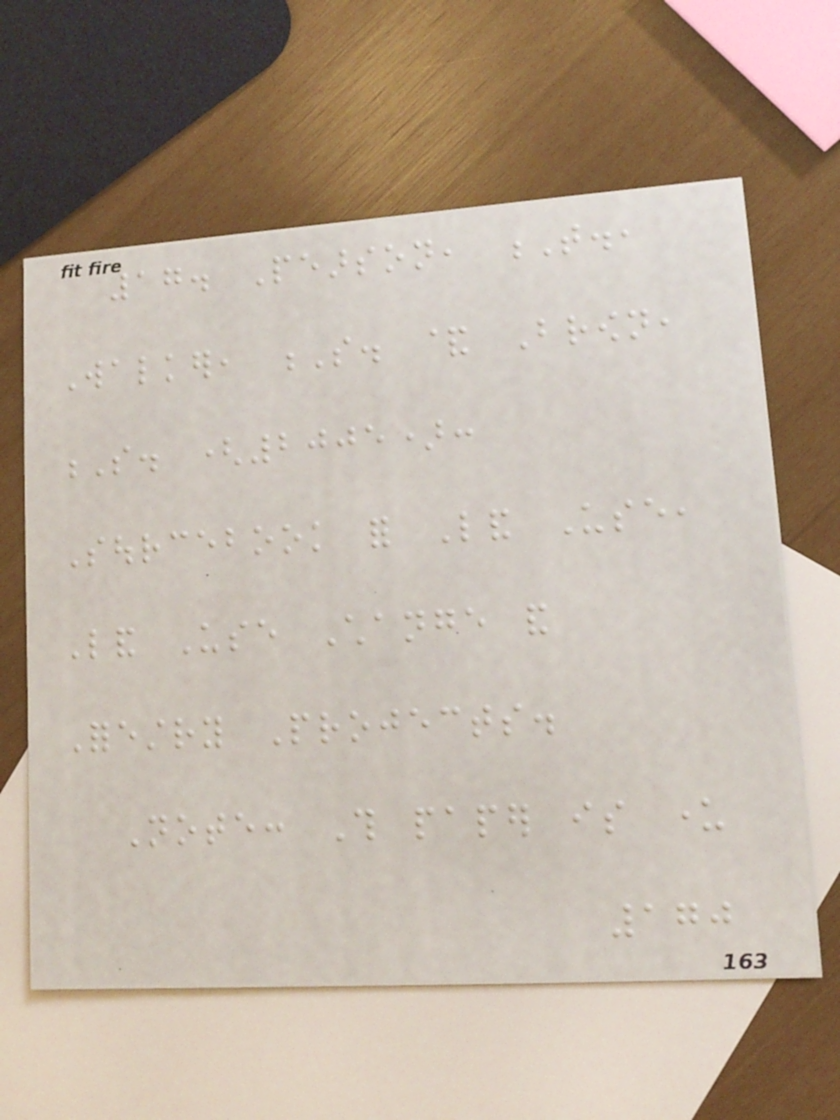17. Pearson, T.,
Walker, S. & Brown,
S. (2005):
Sourcebook for Land Use,
Land Use Change and
Forestry Projects.
Note: This paper is under
170
